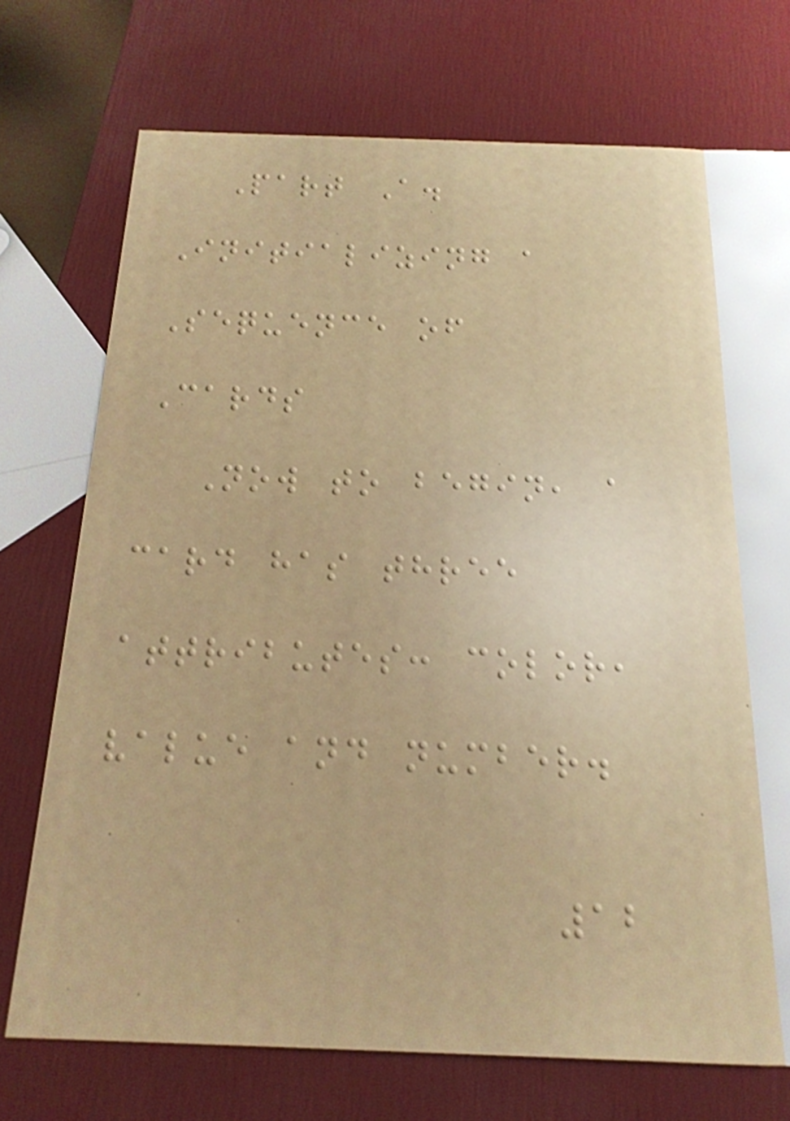Part A.
Initializing a
Sequence of
Cards
Now to begin, a
card has three
attributes: color,
value and number.
12
